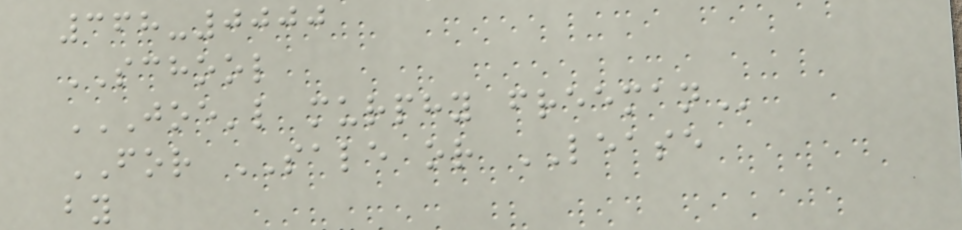368-0000
SCHOOL
JOE'L MURPHY FREEMAN
FOR SALE or LEASE
by
